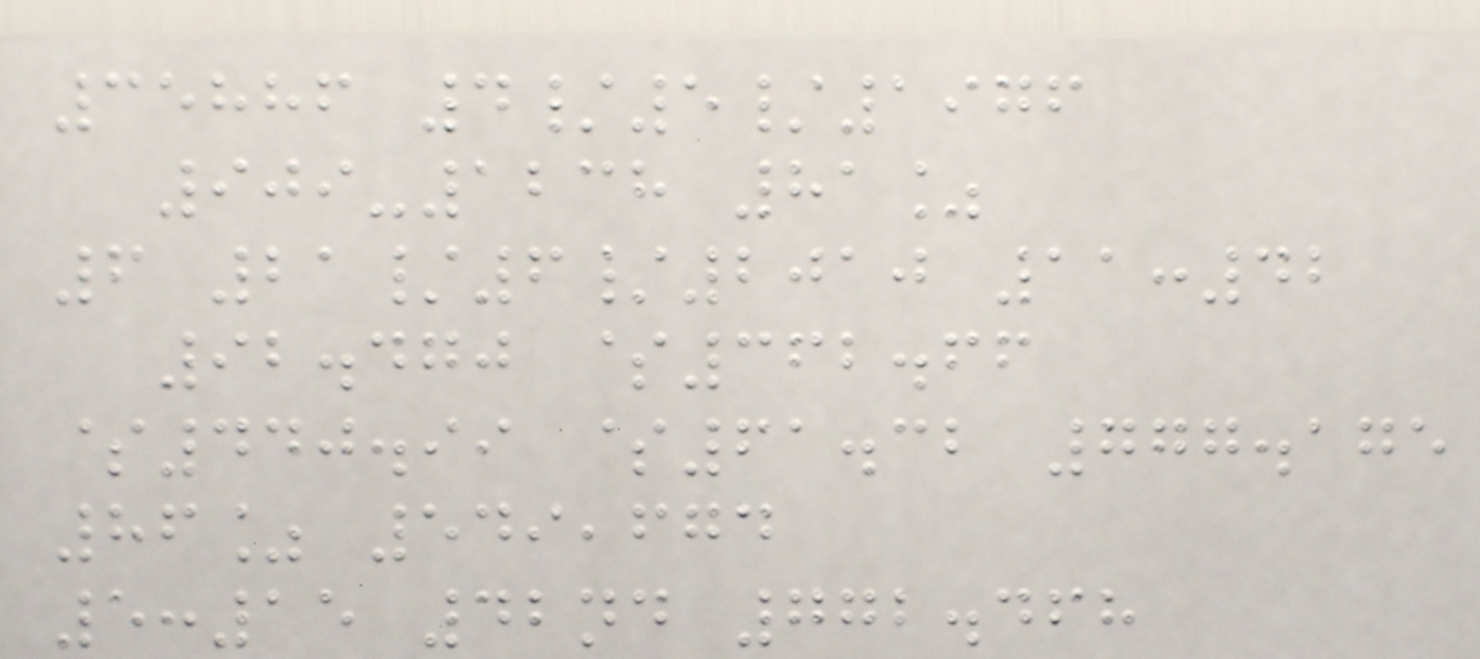35886 4/5/1976
909-1238 81%
6 21/6/2010 11:42
92.470 $362.66
$440.99 $61.32 777.175
86% 549,674
5:15 42nd 772.468
